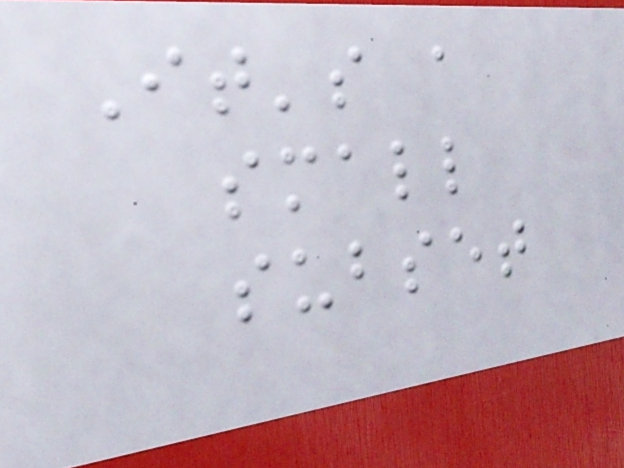It's a
small
subset
